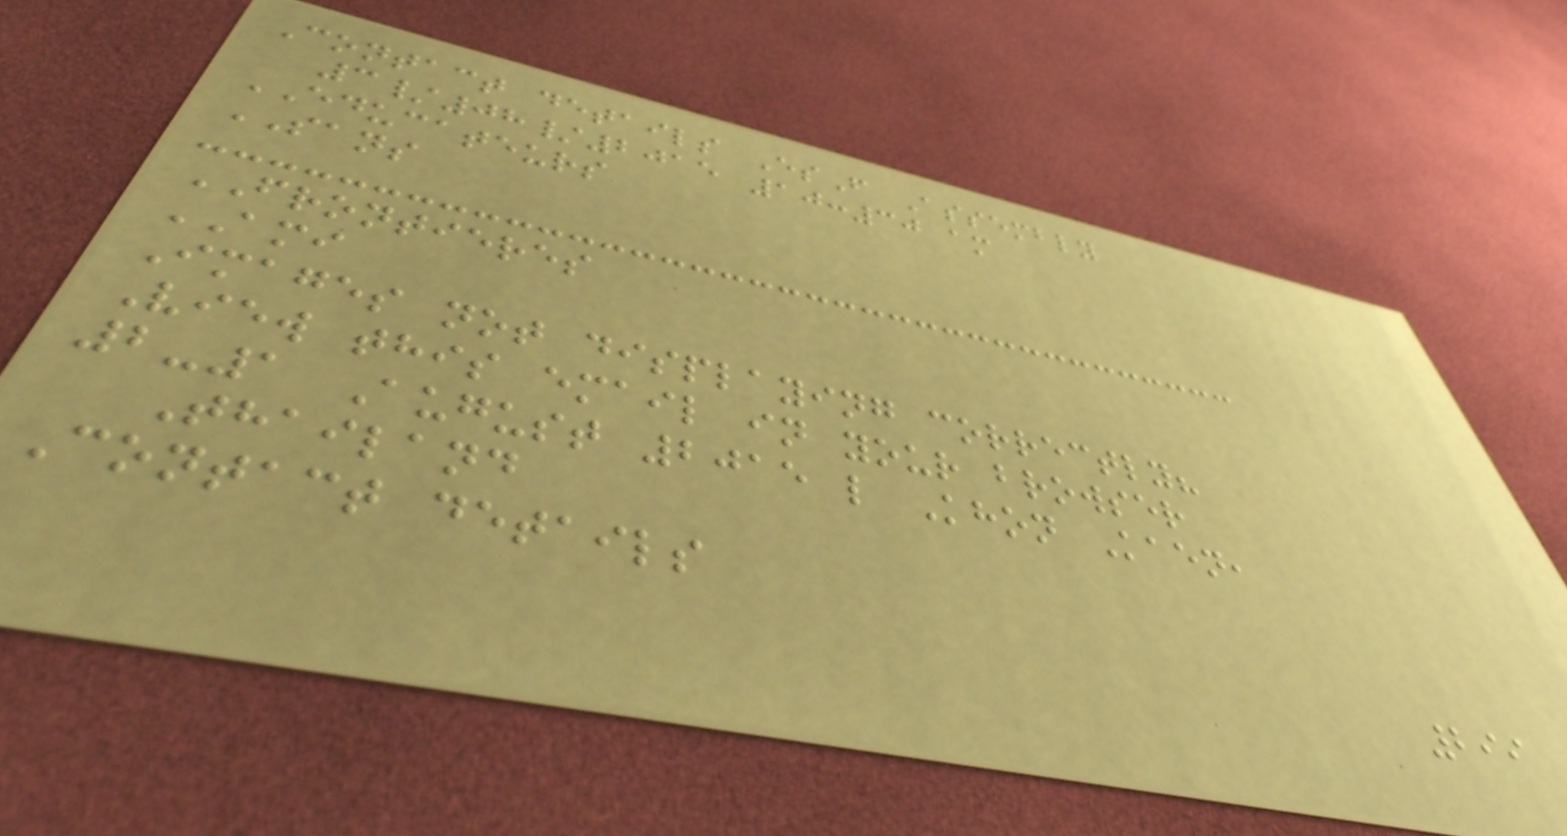Contact details EsF Assembly
3/08/2015 10:30 am
EDUCATEURS
SANS
FRONTIERES
AMI
Images not displaying correctly?
View this email in your browser
2-1 August 2015 l Khon Kaen,
Thailand
Contact details
299
